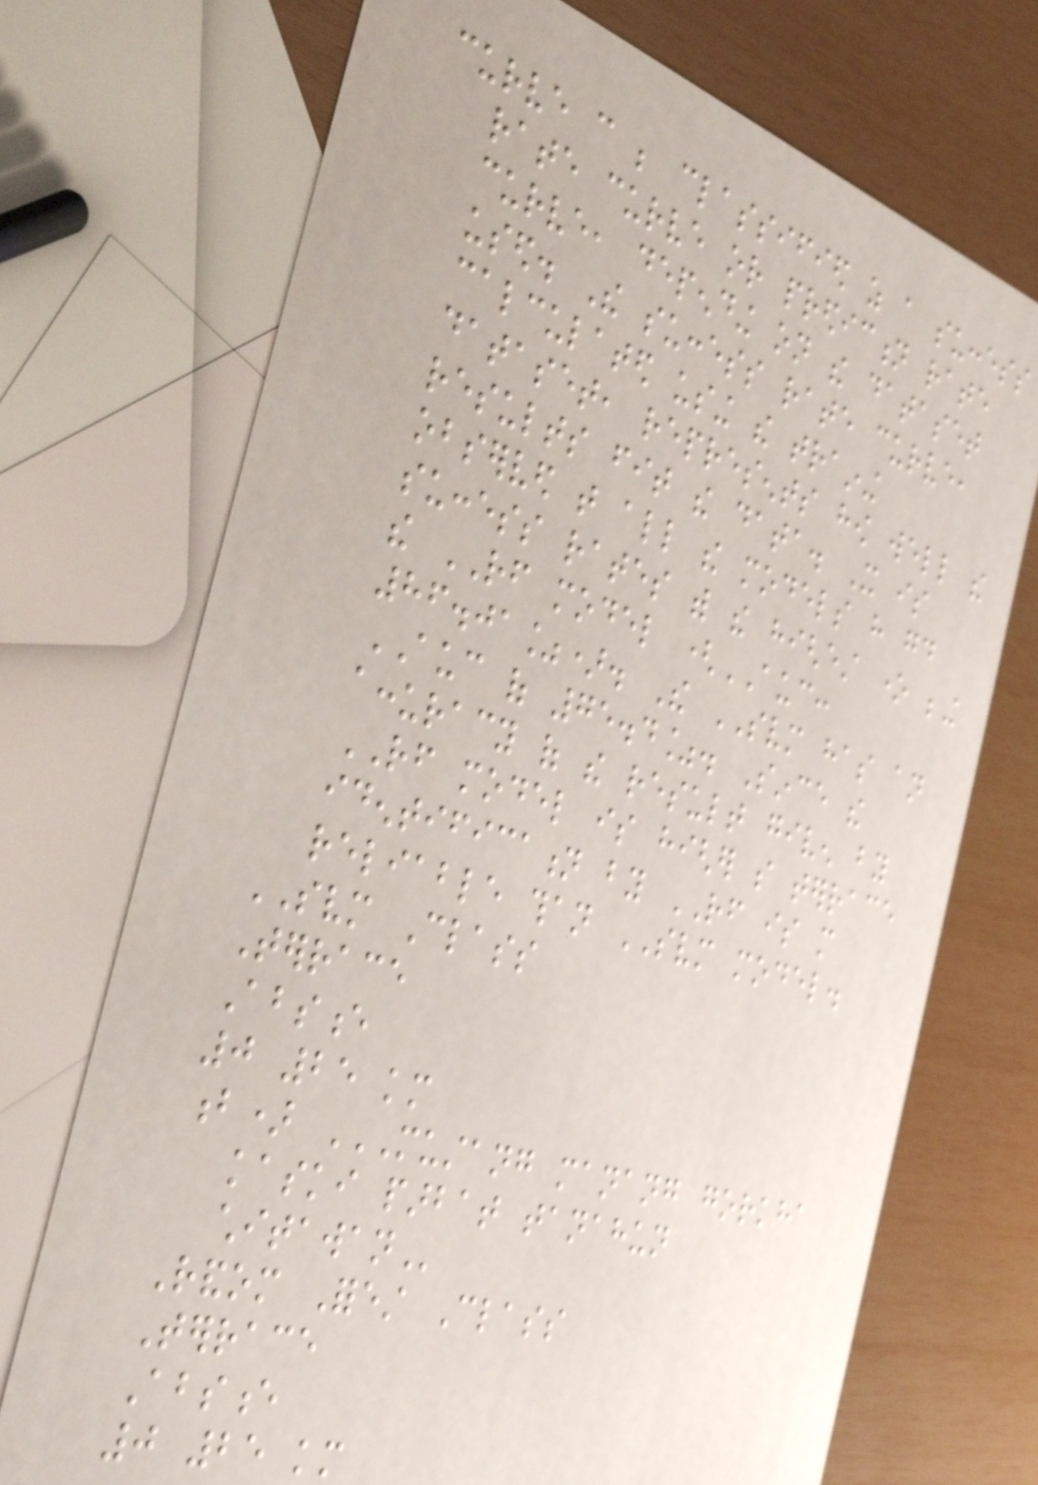curve can be classified as a success
rate curve or prediction rate
curve, depending on the dataset
used. The success rate curve,
calculated using the training
dataset, represents how well the
results fit the data. It is
observed that all the models have good
success rates with the highest one being
the RF model (AUC:
86.01%). The SVM has an
AUC of 75.4%. Since the
accuracy of the result given by
RF model is higher so terrace
identification by RF is more
reliable than SVM model.
SVM Class
Terrace
Absence
0 25 km
b) MUSTANG MANANG GORKHA
KASKI PARBAT TANAHUN
CHITAWAN
Random Forest Class
Terrace
Absence
0 25 km
